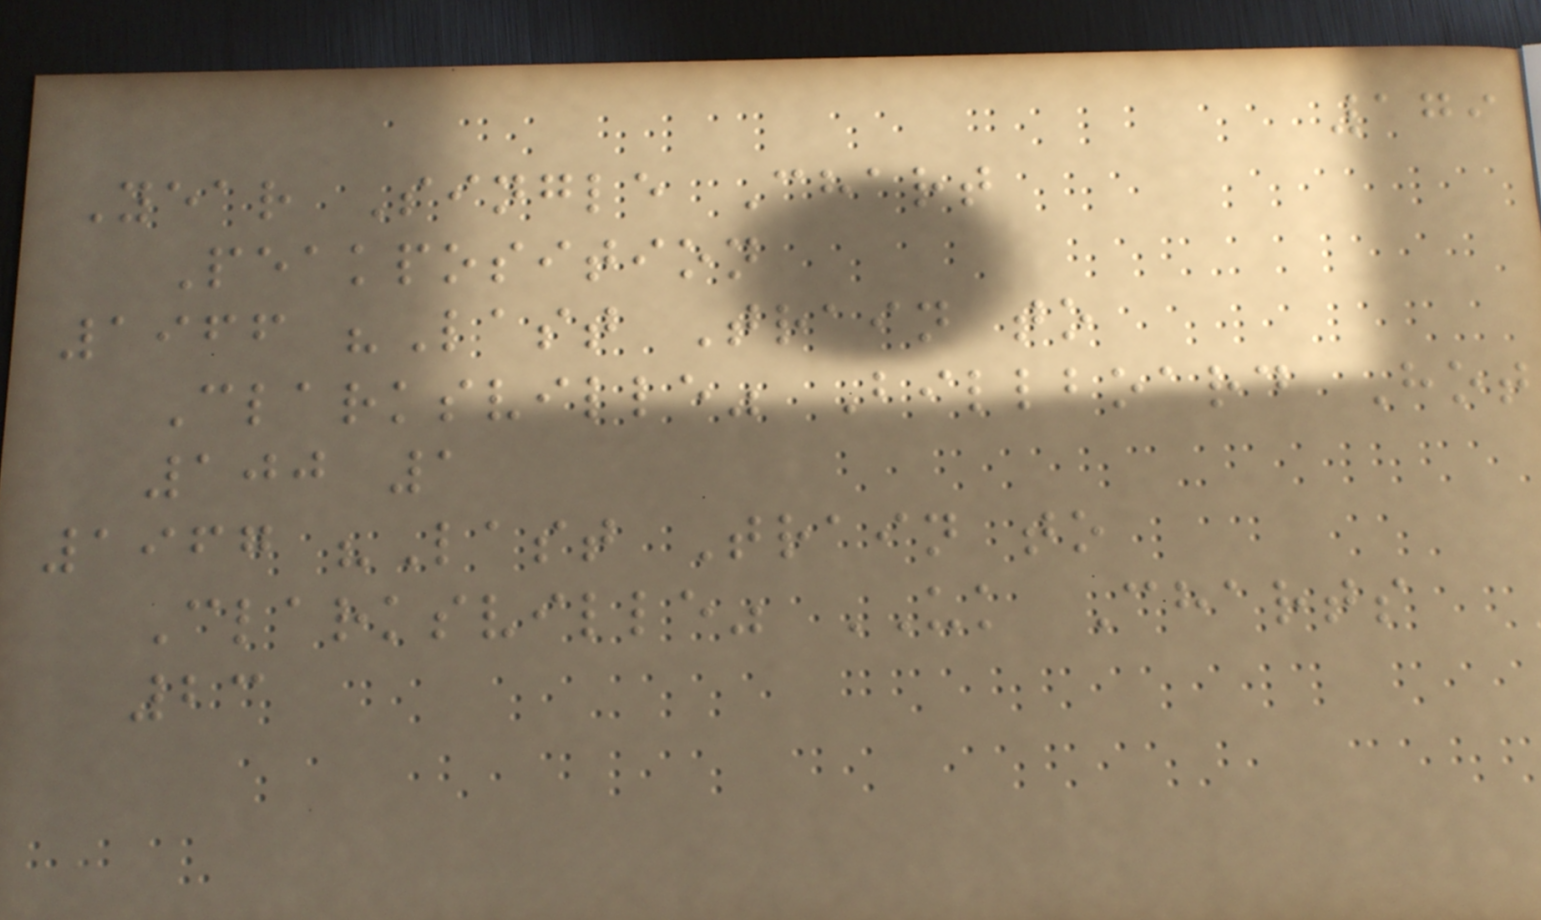179
Year Single Chart
Peakposition
1966 "Last Train to
Clarksville" Billboard Hot
100 1
1967 "Last Train to
Clarksville" UK Charts
23
